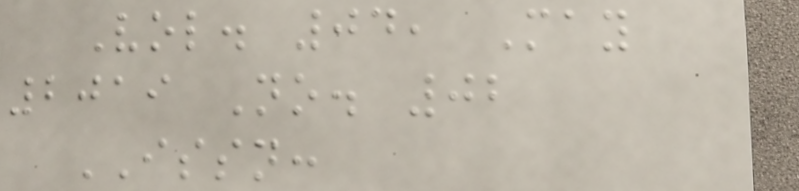Vol. 04, May
2019 No. 02
ISSN:
